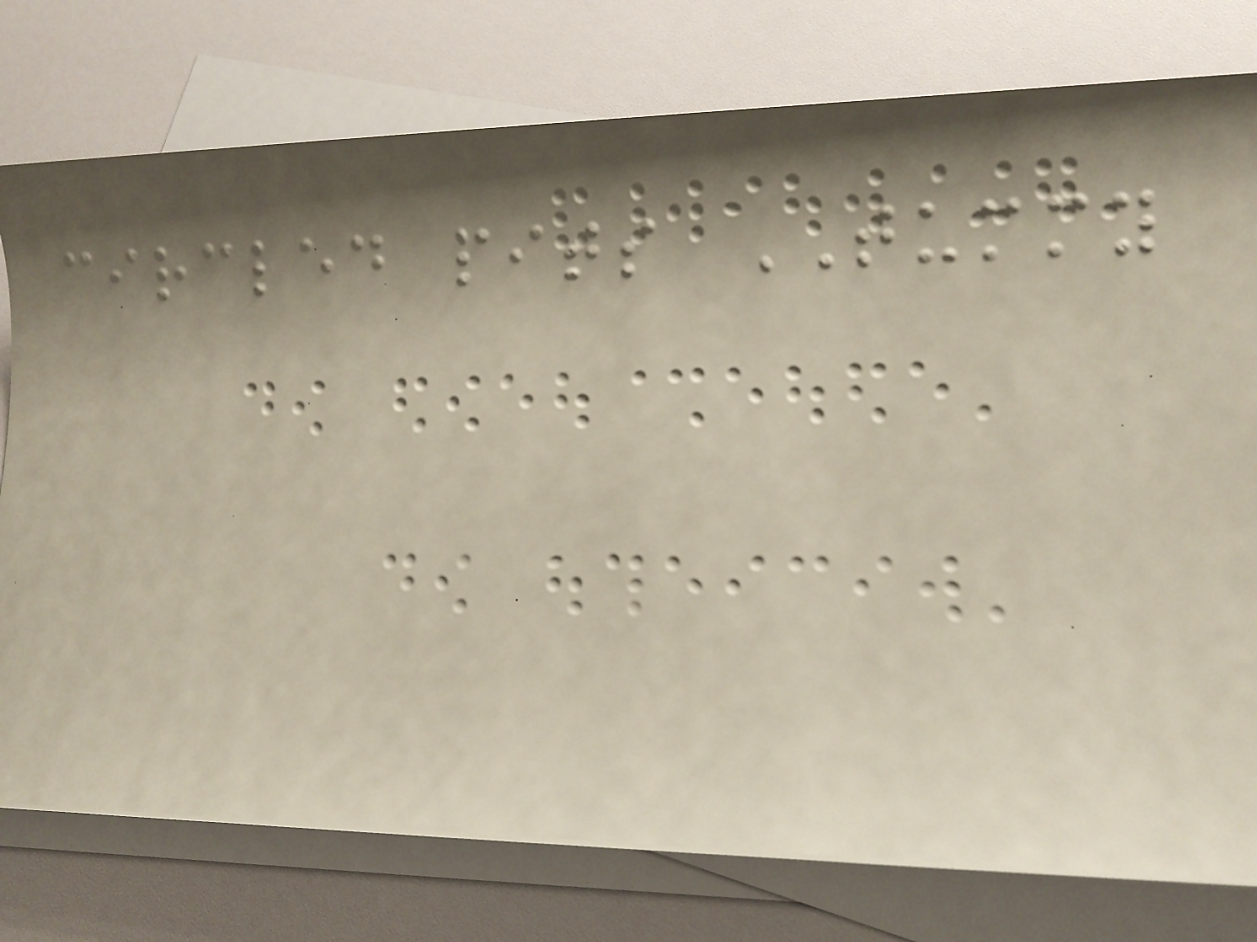circled pits TUMMY
